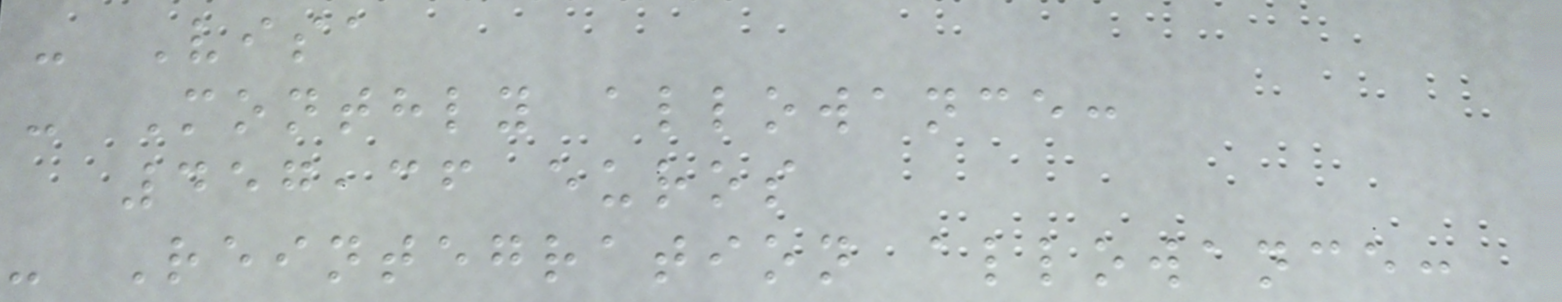- Visa
- Monthly allowance:
457,36 euros
- Reintegration allowance:
